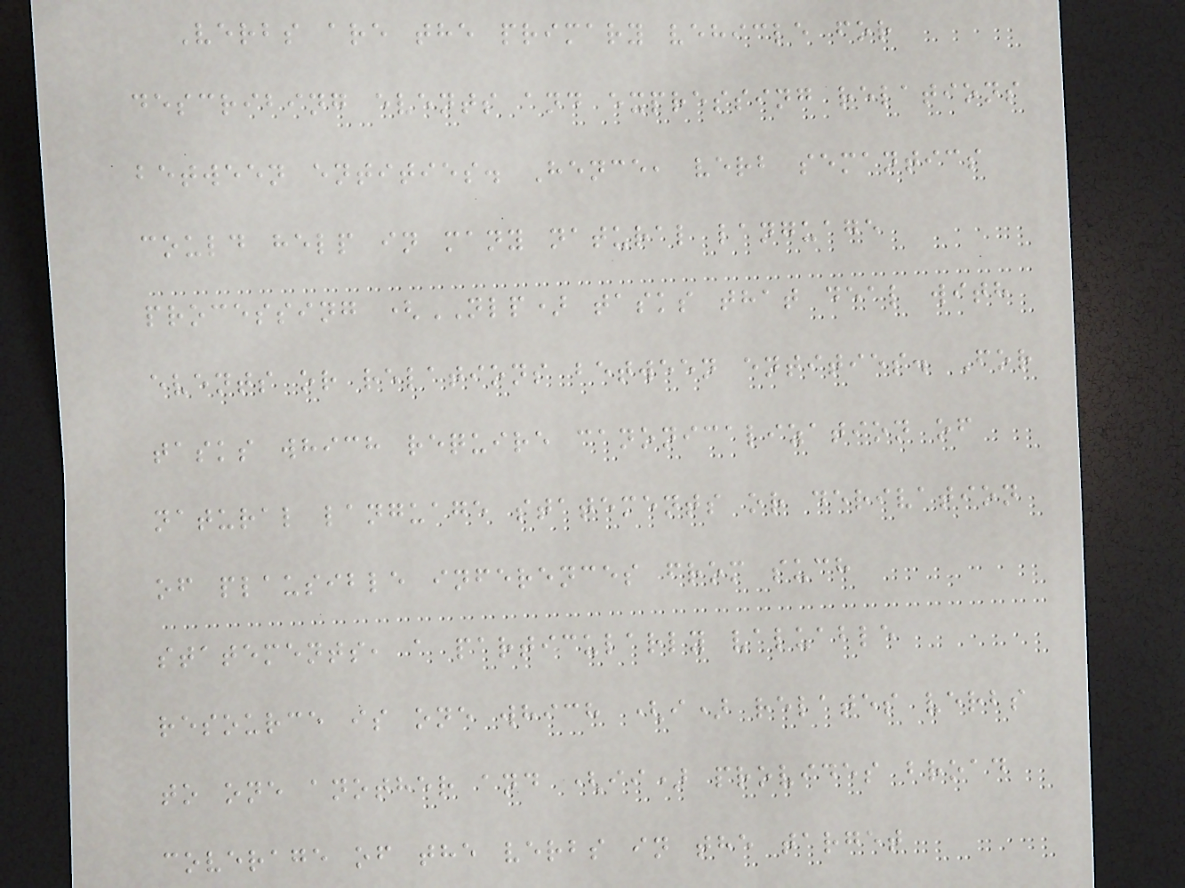Verbs are the primary vehicle for
describing events and expressing relations
between entities. Hence, verb semantics
could help in many natural language
processing (NLP) tasks that deal with
events or relations between entities. For
tasks which require canonicalization of
natural language statements or derivation
of plausible inferences from such
statements, a particularly valuable
resource is one which (i) relates verbs
to one another and (ii) provides broad
coverage of the verbs in the target
